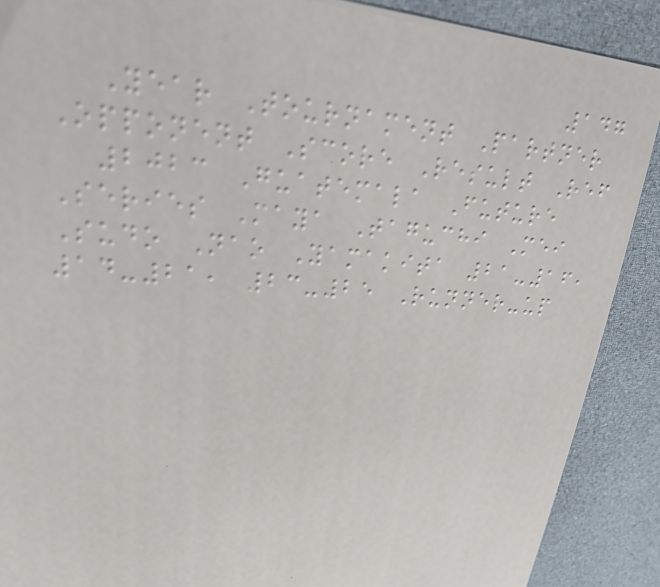147
Year Tournament Partner
Opponent Score Result Ref
2023 Guatemala Future
Series Maya Taguchi Mei
Sudo Nao Yamakita 21-16,
14-21, 23-25 Runner-up
